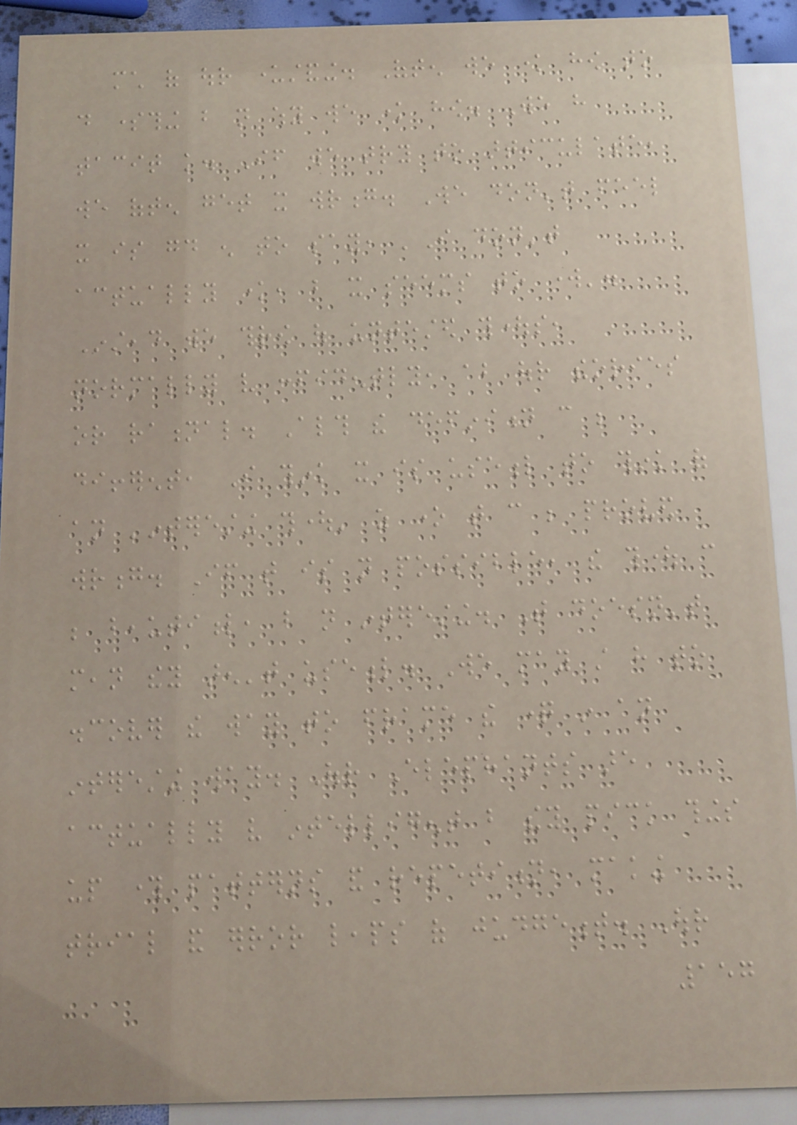much of our understanding. Often we know how to
do something but not why we know how. We have
tacit knowledge. If we try to articulate,
we often get it wrong. We don't feel
it is good enough to say, 'I don't
actually know, but it seems to work'.
Instead we throw out untested thoughts,
normally very confidently, about our theories
or rational. Although the definition can be
different, I think it is useful to think of
an 'interesting thought' as one that can be proved
wrong. If that is not possible, the thought can
be beautiful, but not interesting. That doesn't
mean they aren't useful. We may still have to
discover the way to frame the question in an
interesting way. Our Elephants are
actually very intelligent but they pick things
up through patterns and repetition, making
trial and error leaps of judgement. Our
157
